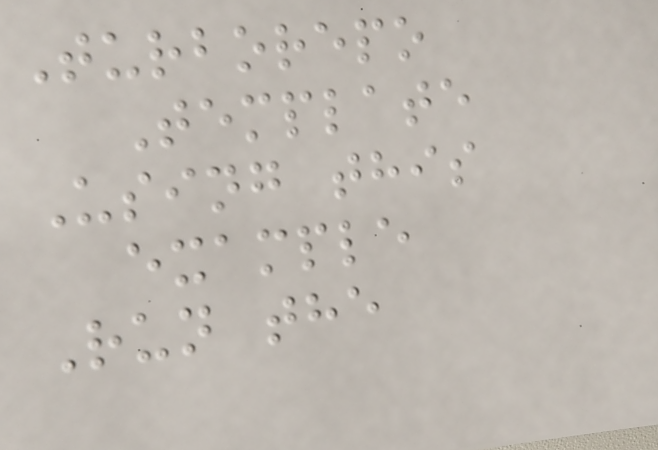Turborepo
Template
Using this
example
Run the
